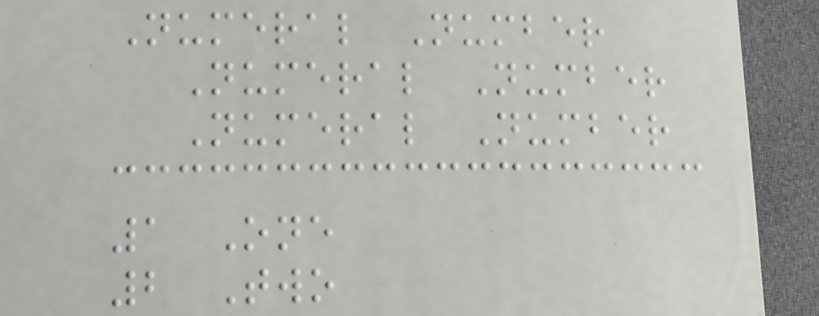Numeral Number
Numeral Number
Numeral Number
1 One
2 Two
